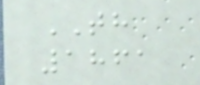TH
1861
